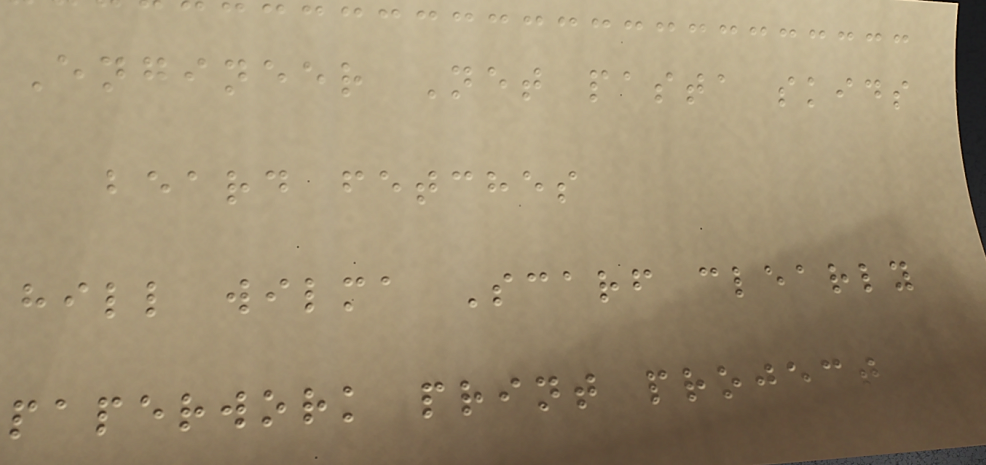Engineer Net pasta skids
beard fetches
hill wilma Scarf clearly
paperwork print project
